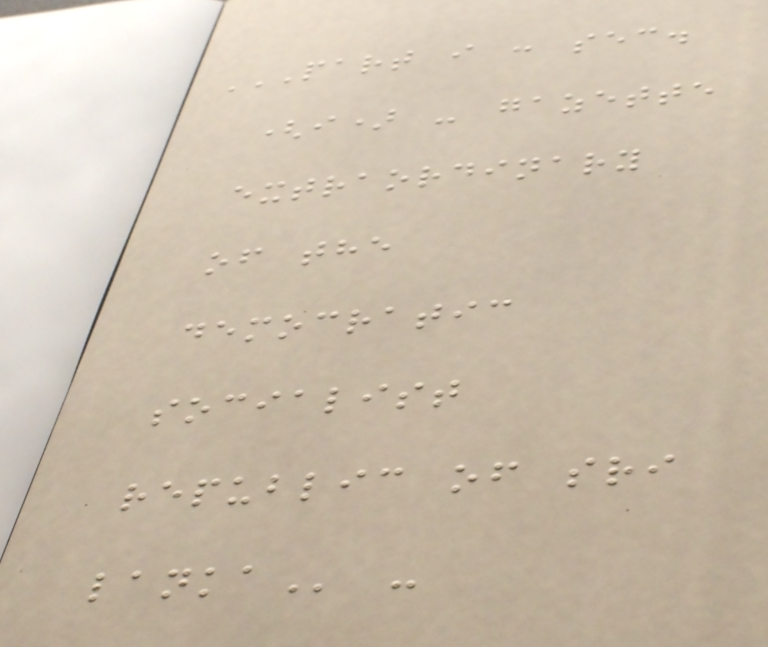PART I : SEC.
(I) - GAZETTE
EXTRAORDINARY
OF THE
DEMOCRATIC
SOCIALIST
REPUBLIC OF SRI
LANKA -
